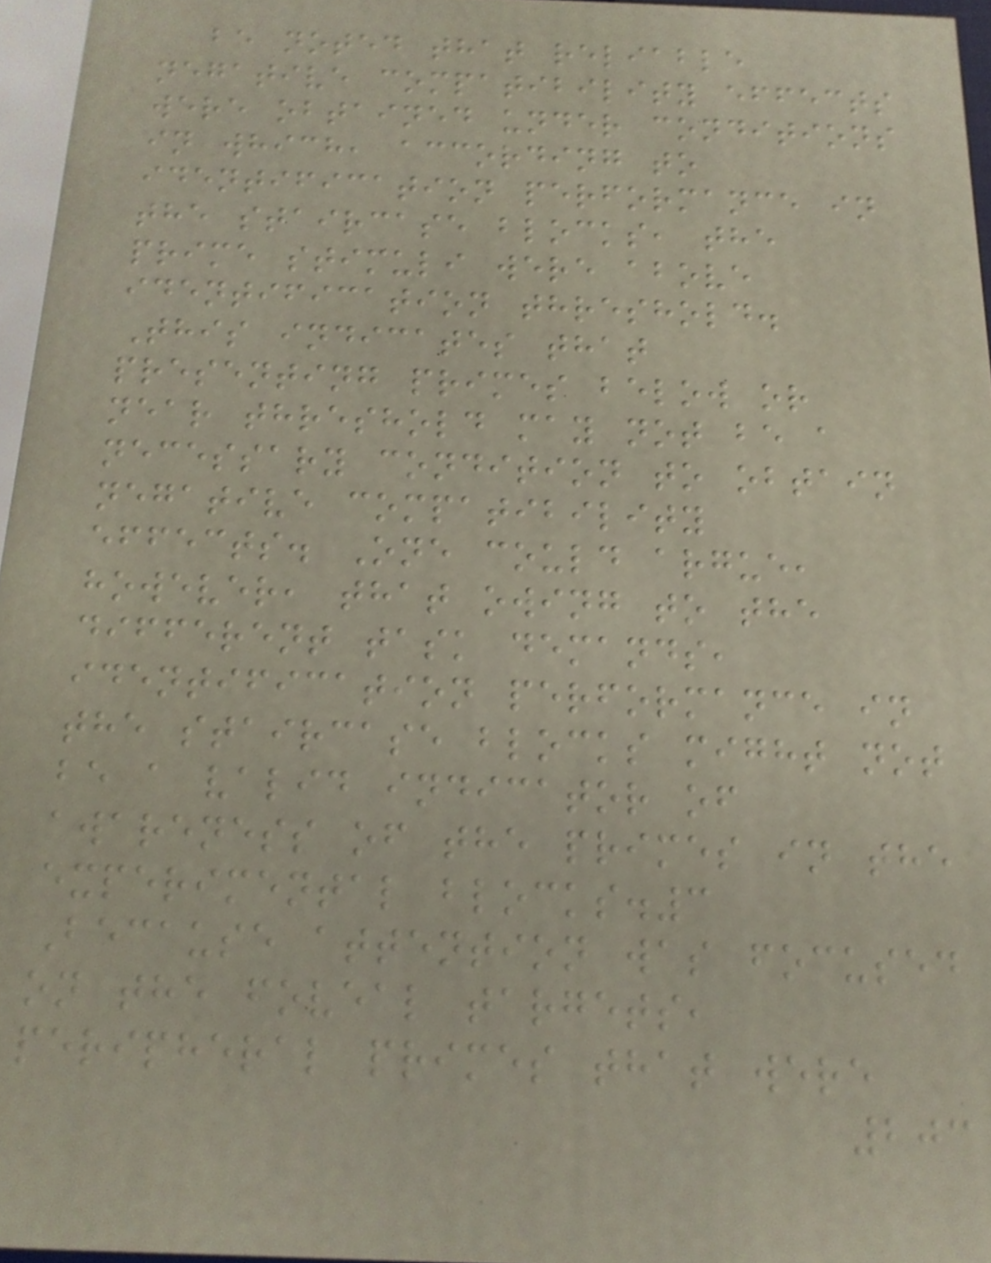be noted that reliable
negative compatibility effects
were obtained under conditions
in which, according to
identification performance in
the staircase blocks, the
prime stimuli were above
identification threshold.
This indicates that
presenting primes below or
near threshold may not be a
necessary condition to obtain
negative compatibility
effects. One could argue,
however, that owing to the
different task demands,
identification performance in
the staircase blocks might not
be a valid indicator of
awareness of the primes in the
experimental blocks.3
Because attention was focused
on the foveal targets,
peripheral primes that were
203
